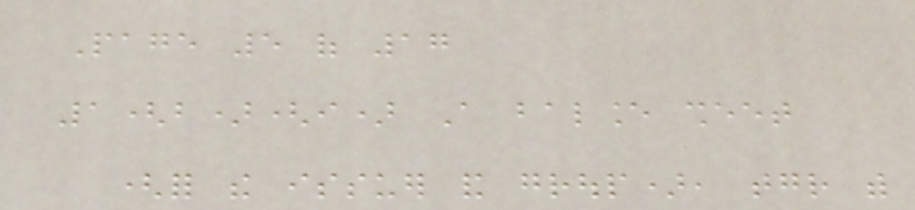Page 5 of 17
1(b)(i) A balance sheet
(for the issuer and group), together with
